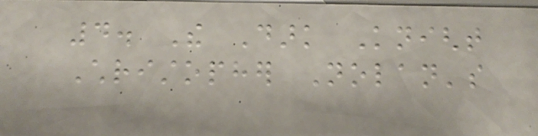4. The Dark Knight
Christopher Nolan's
